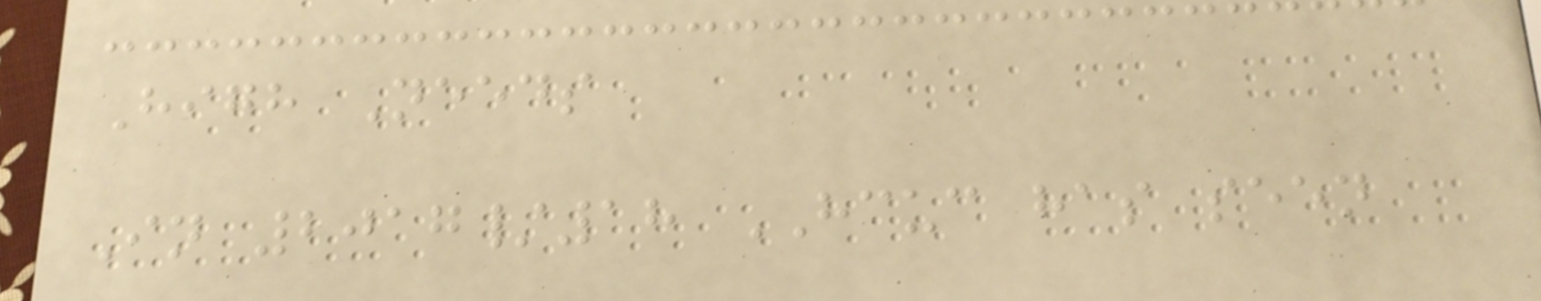High Needs
In 2017/18 HCUC has seen
